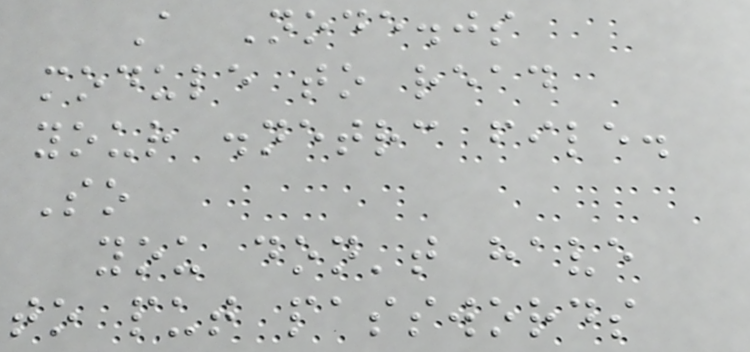A Node.js
module to read
your .netrc file.
So
you don't have
to put passwords
